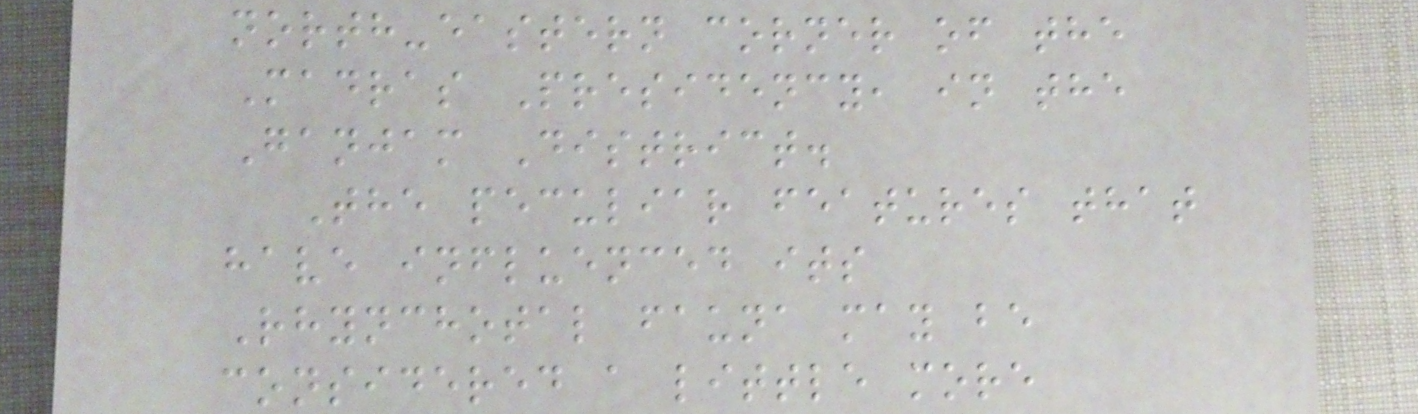north-eastern corner of the
Madras Presidency, in the
Ganjam District.
The peculiar features that
have influenced its
Rhynchotal fauna may be
considered a little more
